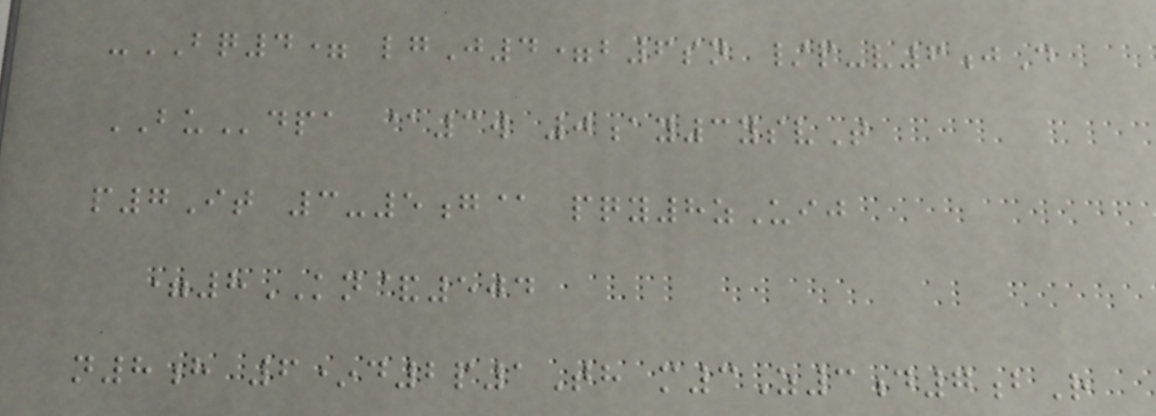-BQ4= lgJ4=b6sn /p-v6jD
BUdpa @3w 0ay3ysvT
p7It 3-5g@ pqy8zUij
=8KN&504
n8h 6*d2p1Th m3Z3d7bR
